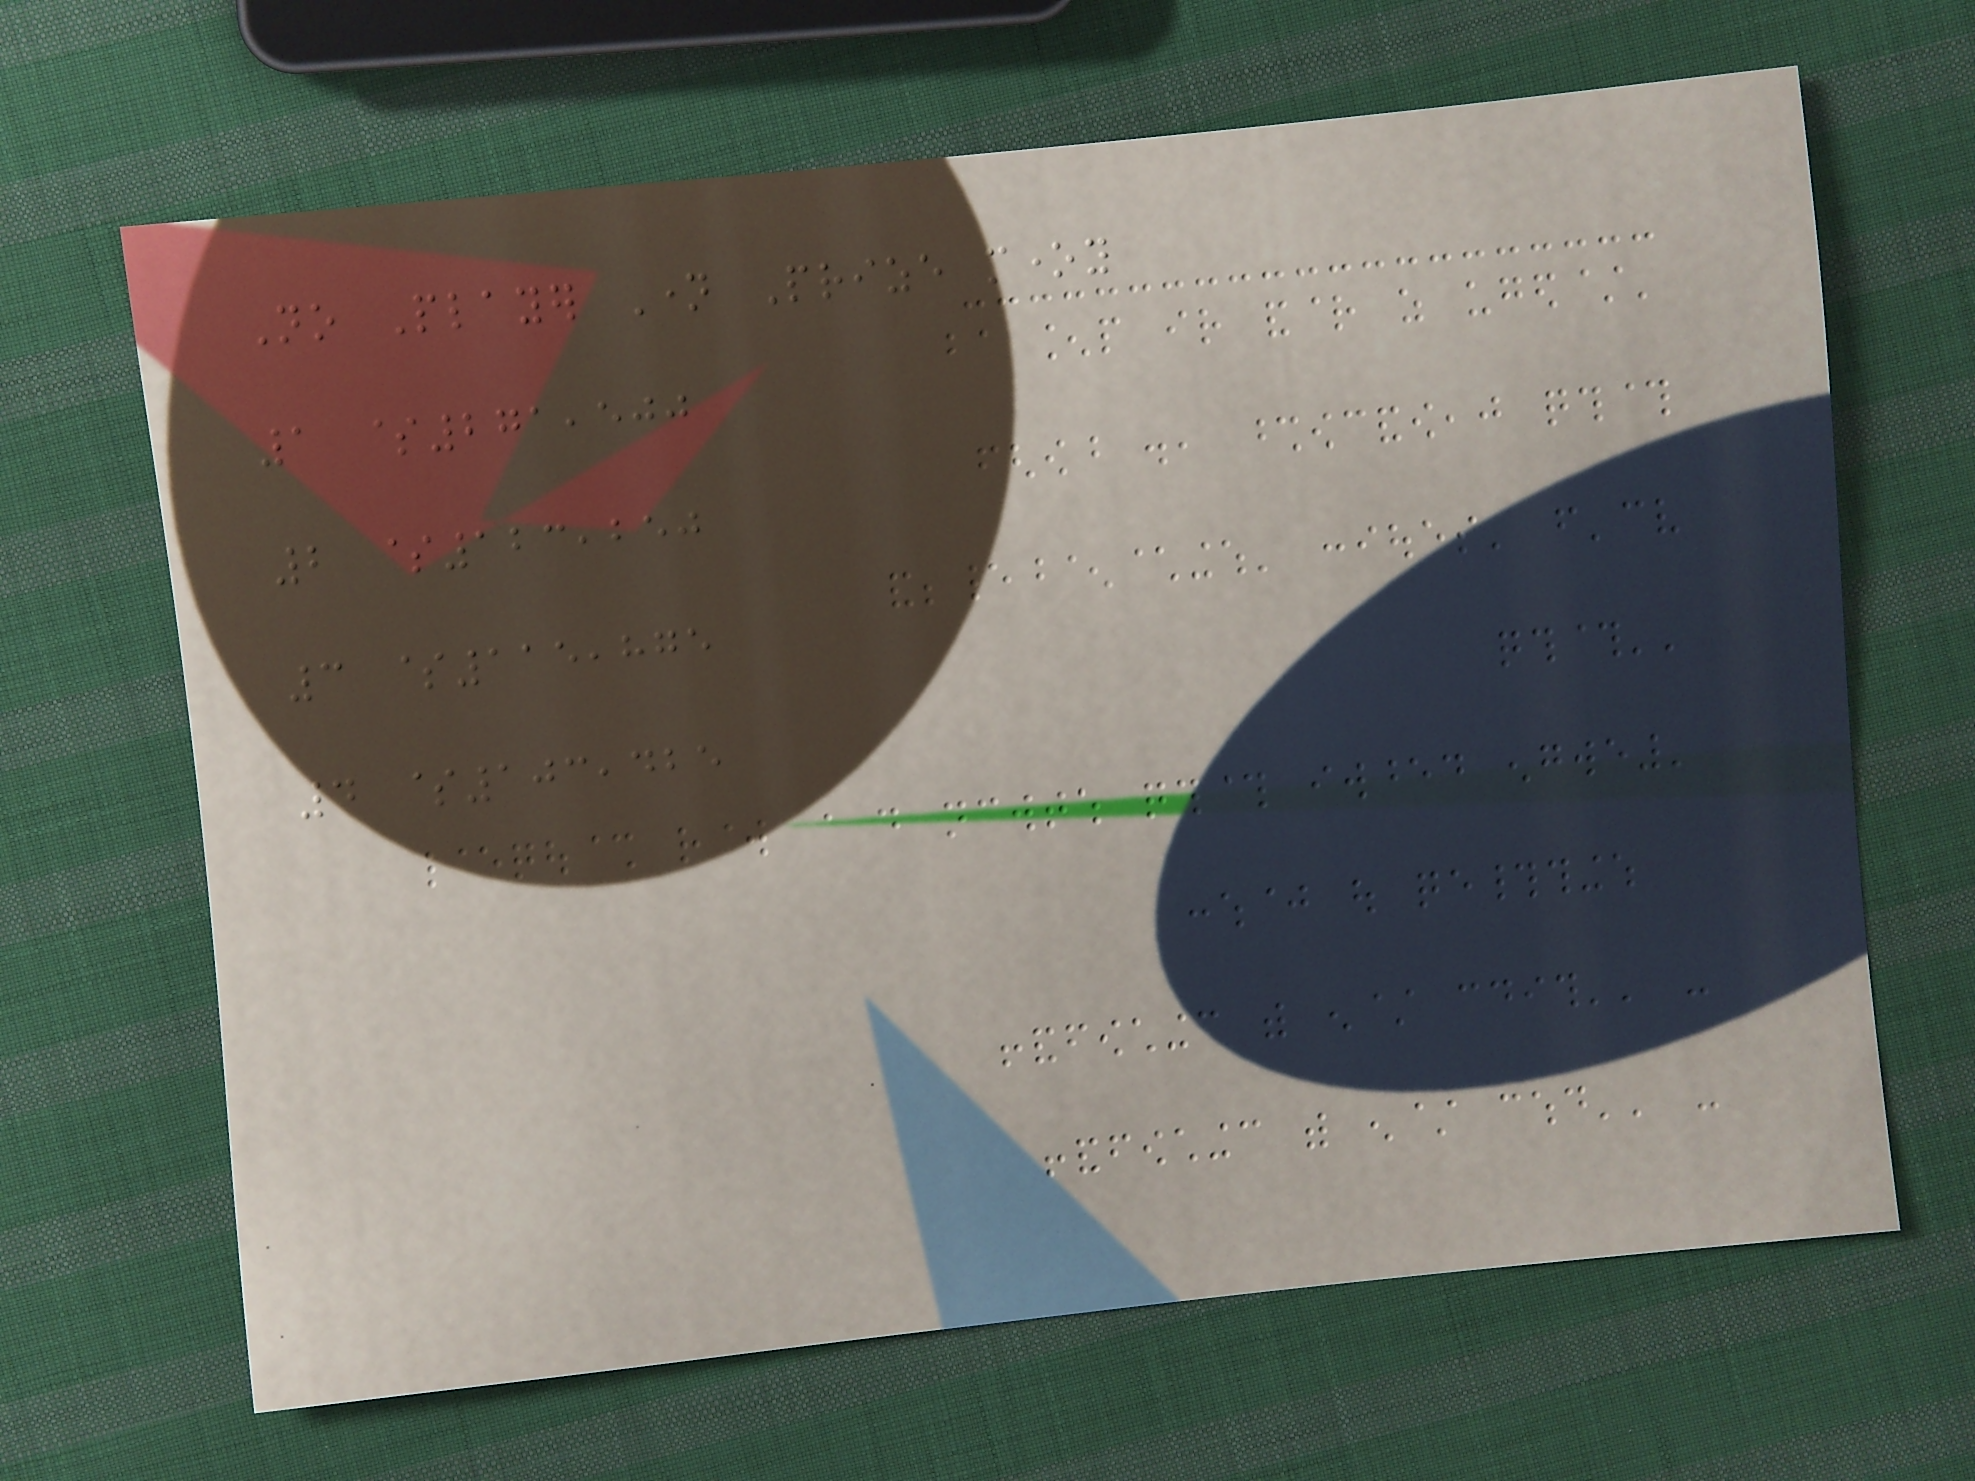No Player Name Prize money
1 $271,500
2 $123,250
3 $115,875
4 $103,425
